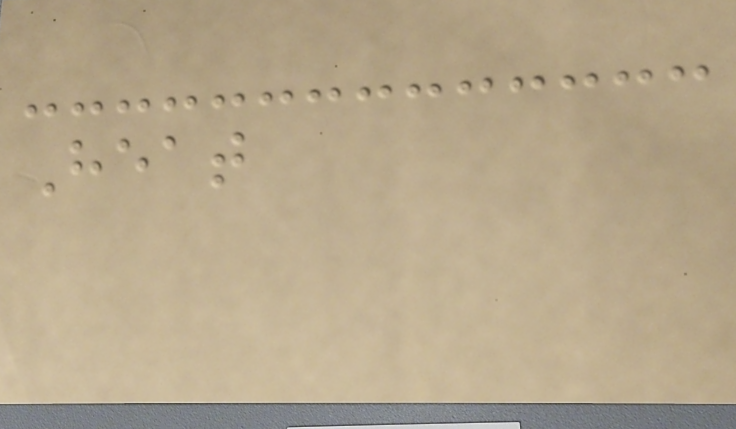Heat
